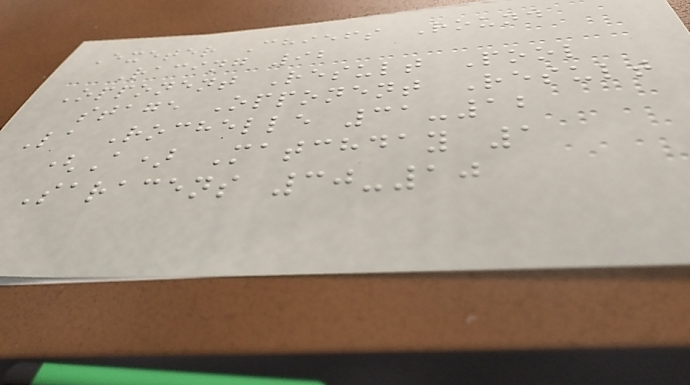Exeter Chiefs Round
Racing 92
Opponent Result Pool
stage Opponent Result
La Rochelle 31-12
(A) Matchday 1
Saracens 30-10
